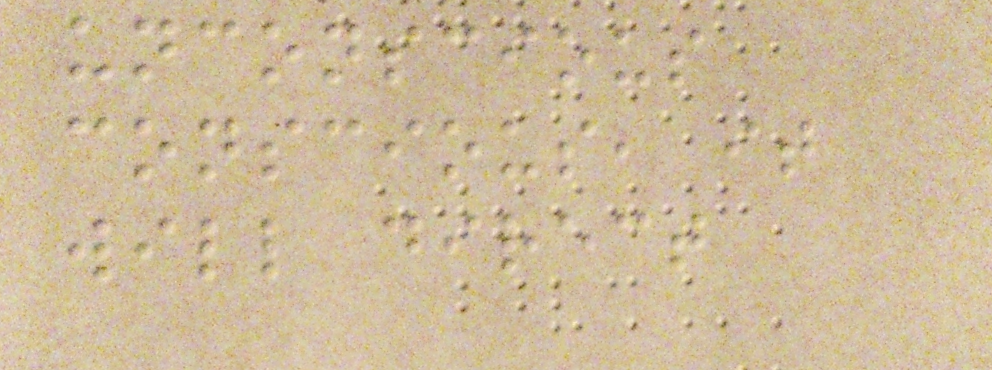unconscious
conscious, it
will direct
